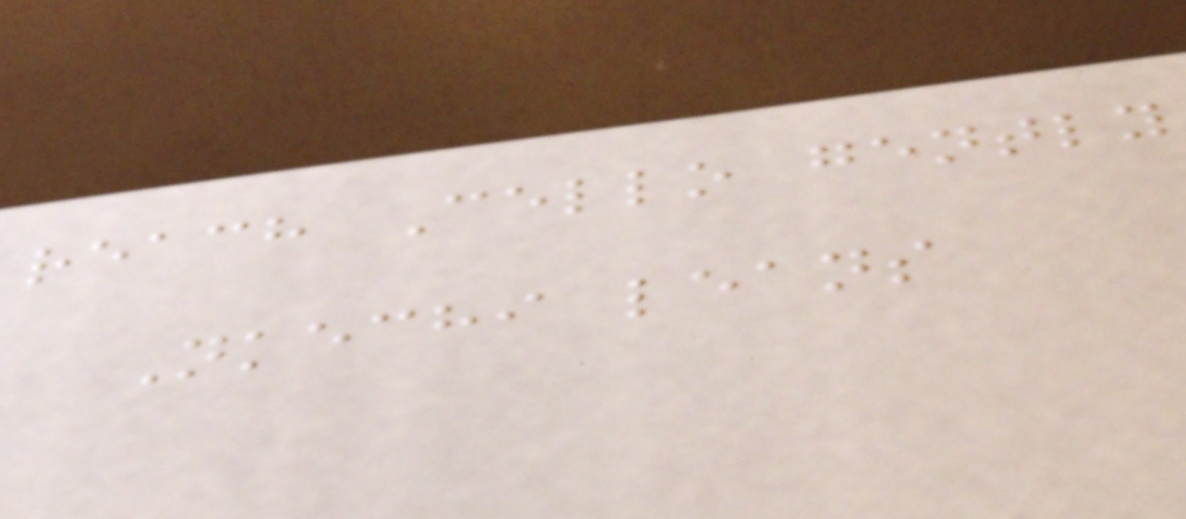reach Cello gently
Nkechi leans
